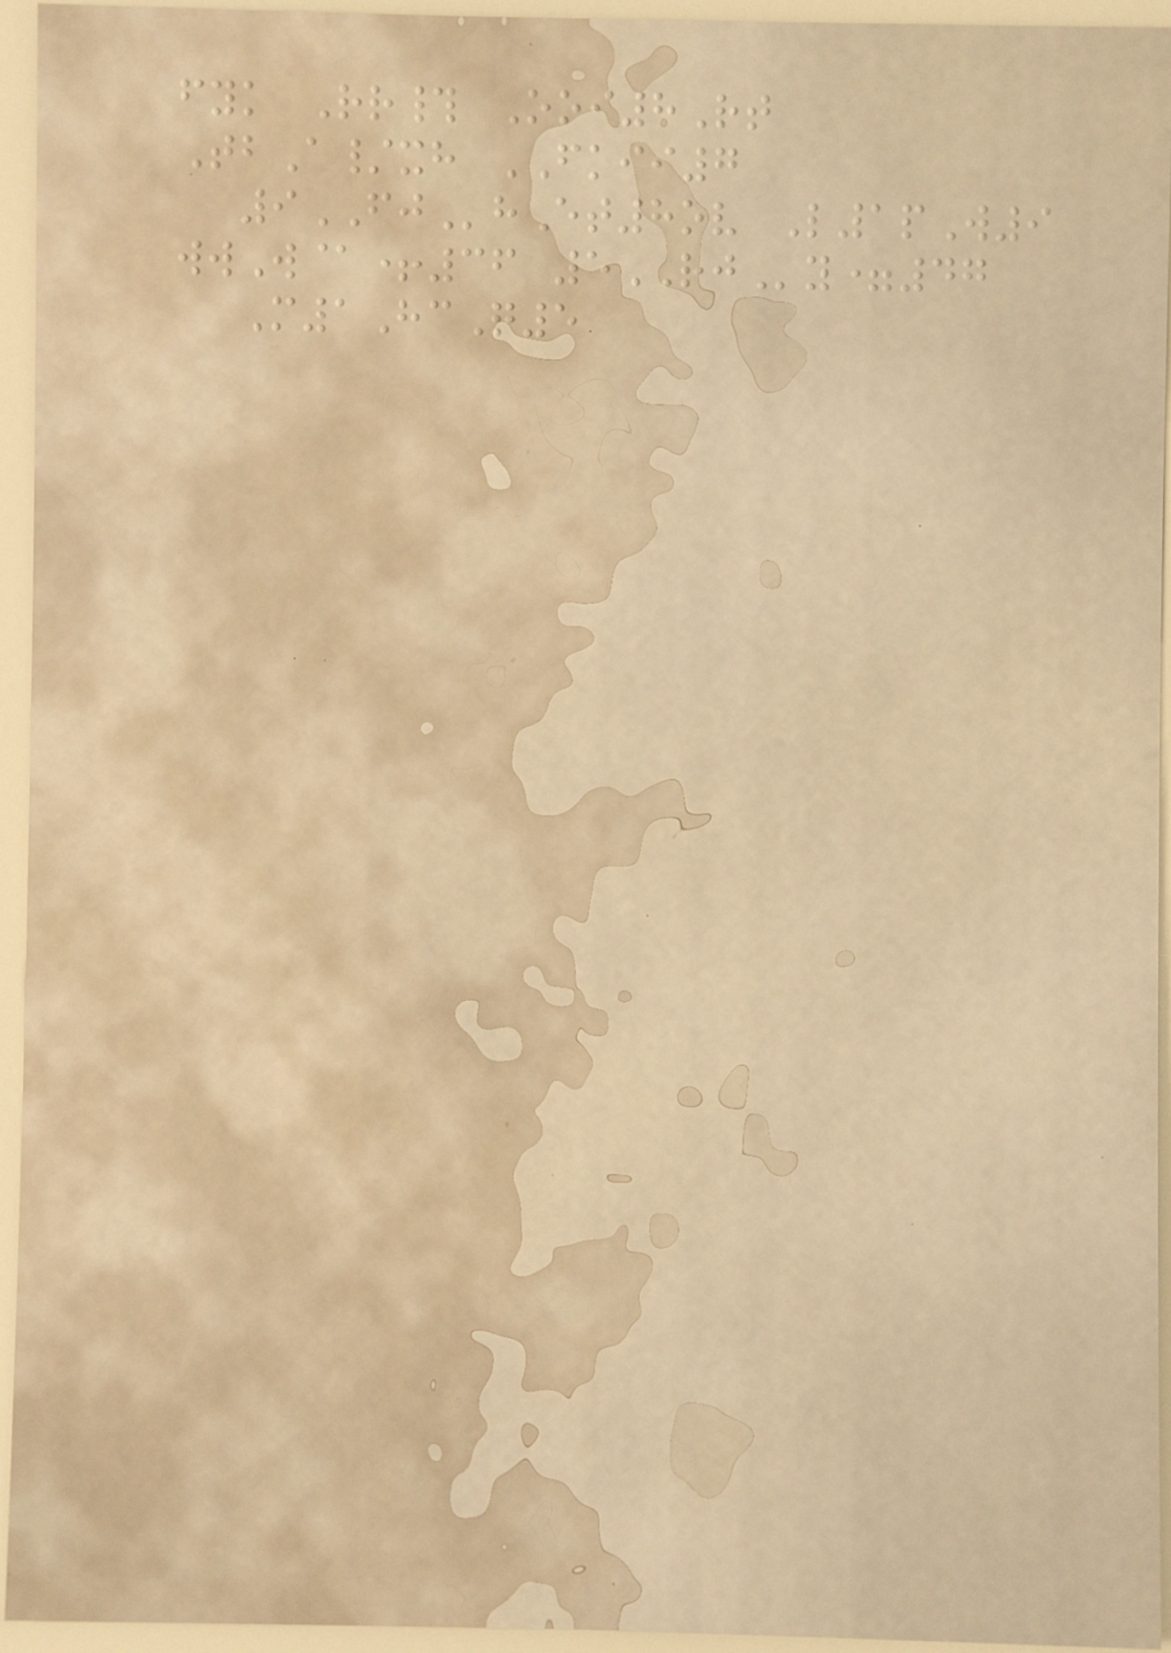fyk Rr# Ooi8Rt
TbA/xh FKII7
9FJhEt8ov L1pW9
wwW@+36 5RJy=47
M1HcQ5
